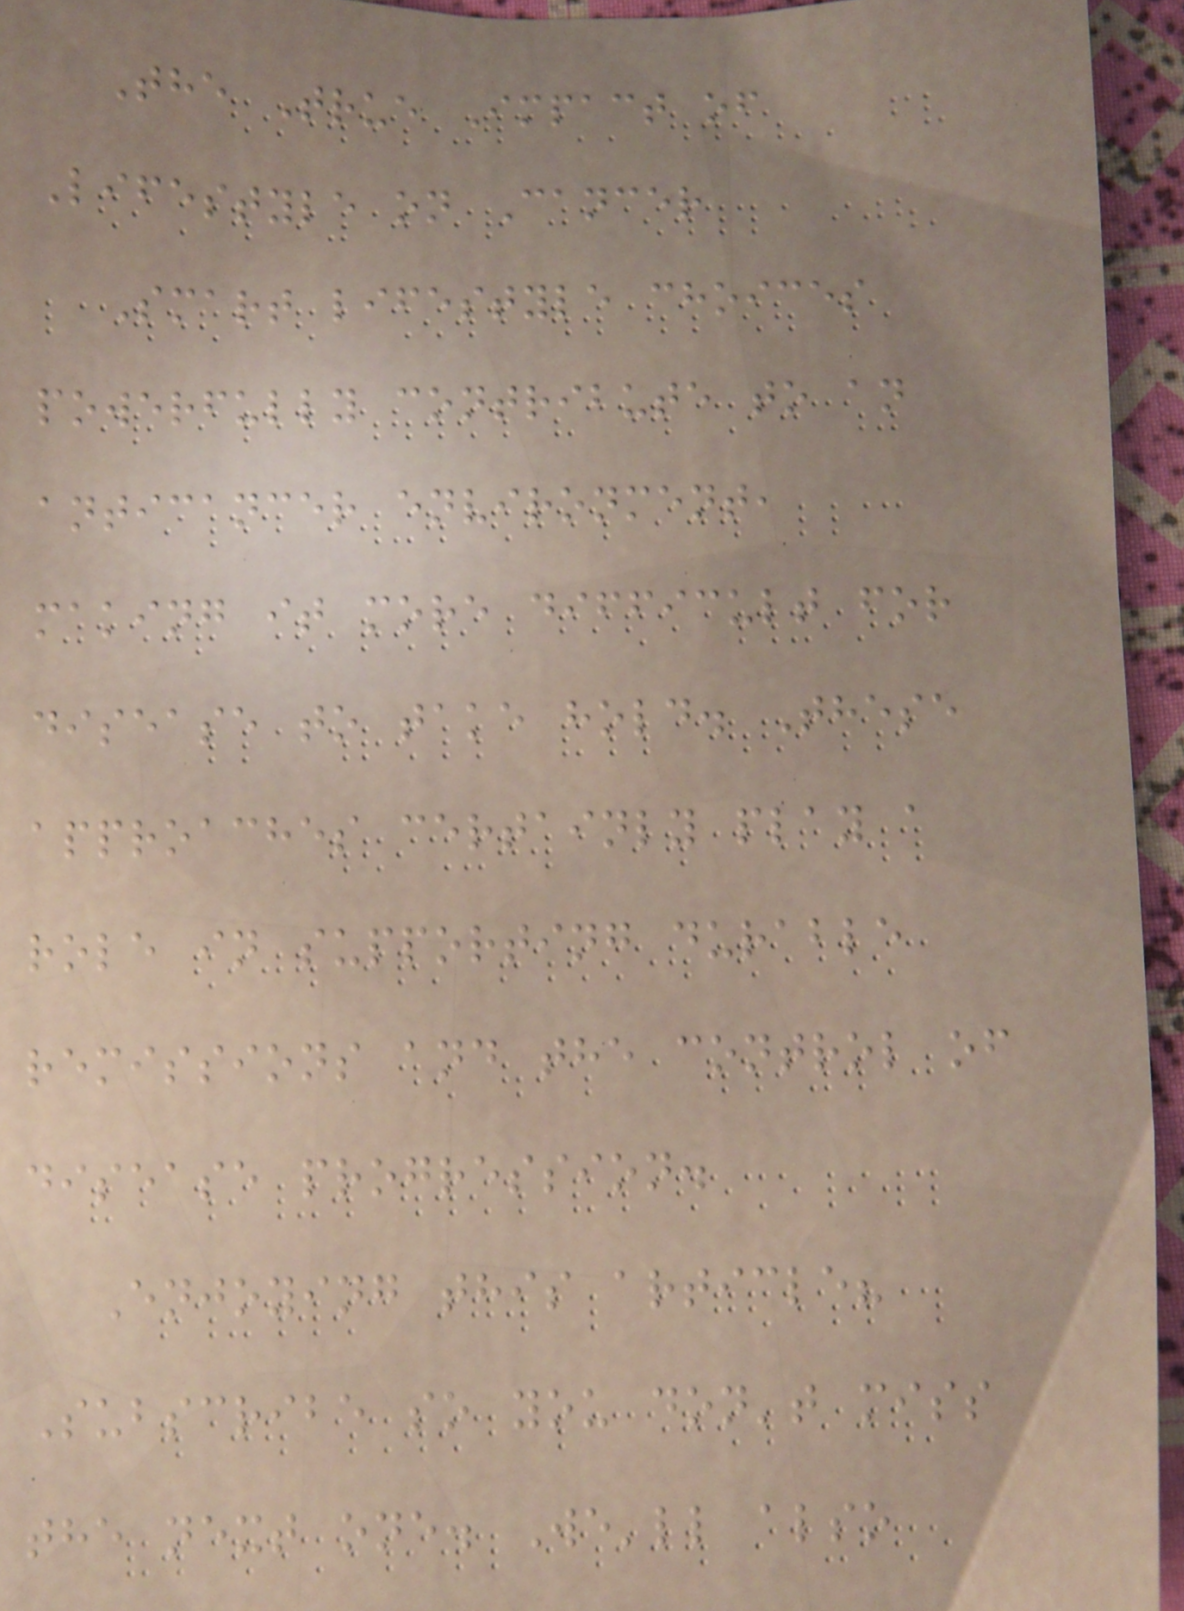The True Impact of
Lifestyle on Cancer
Smart lifestyle choices
powerfully contribute to an
anticancer environment,
making it more difficult for
disease to take hold. These
approaches certainly play a
role in supporting durable
remissions and the control of
disease progression.
Enjoying this article?
Subscribe so you don't miss
the next one. We'll also
